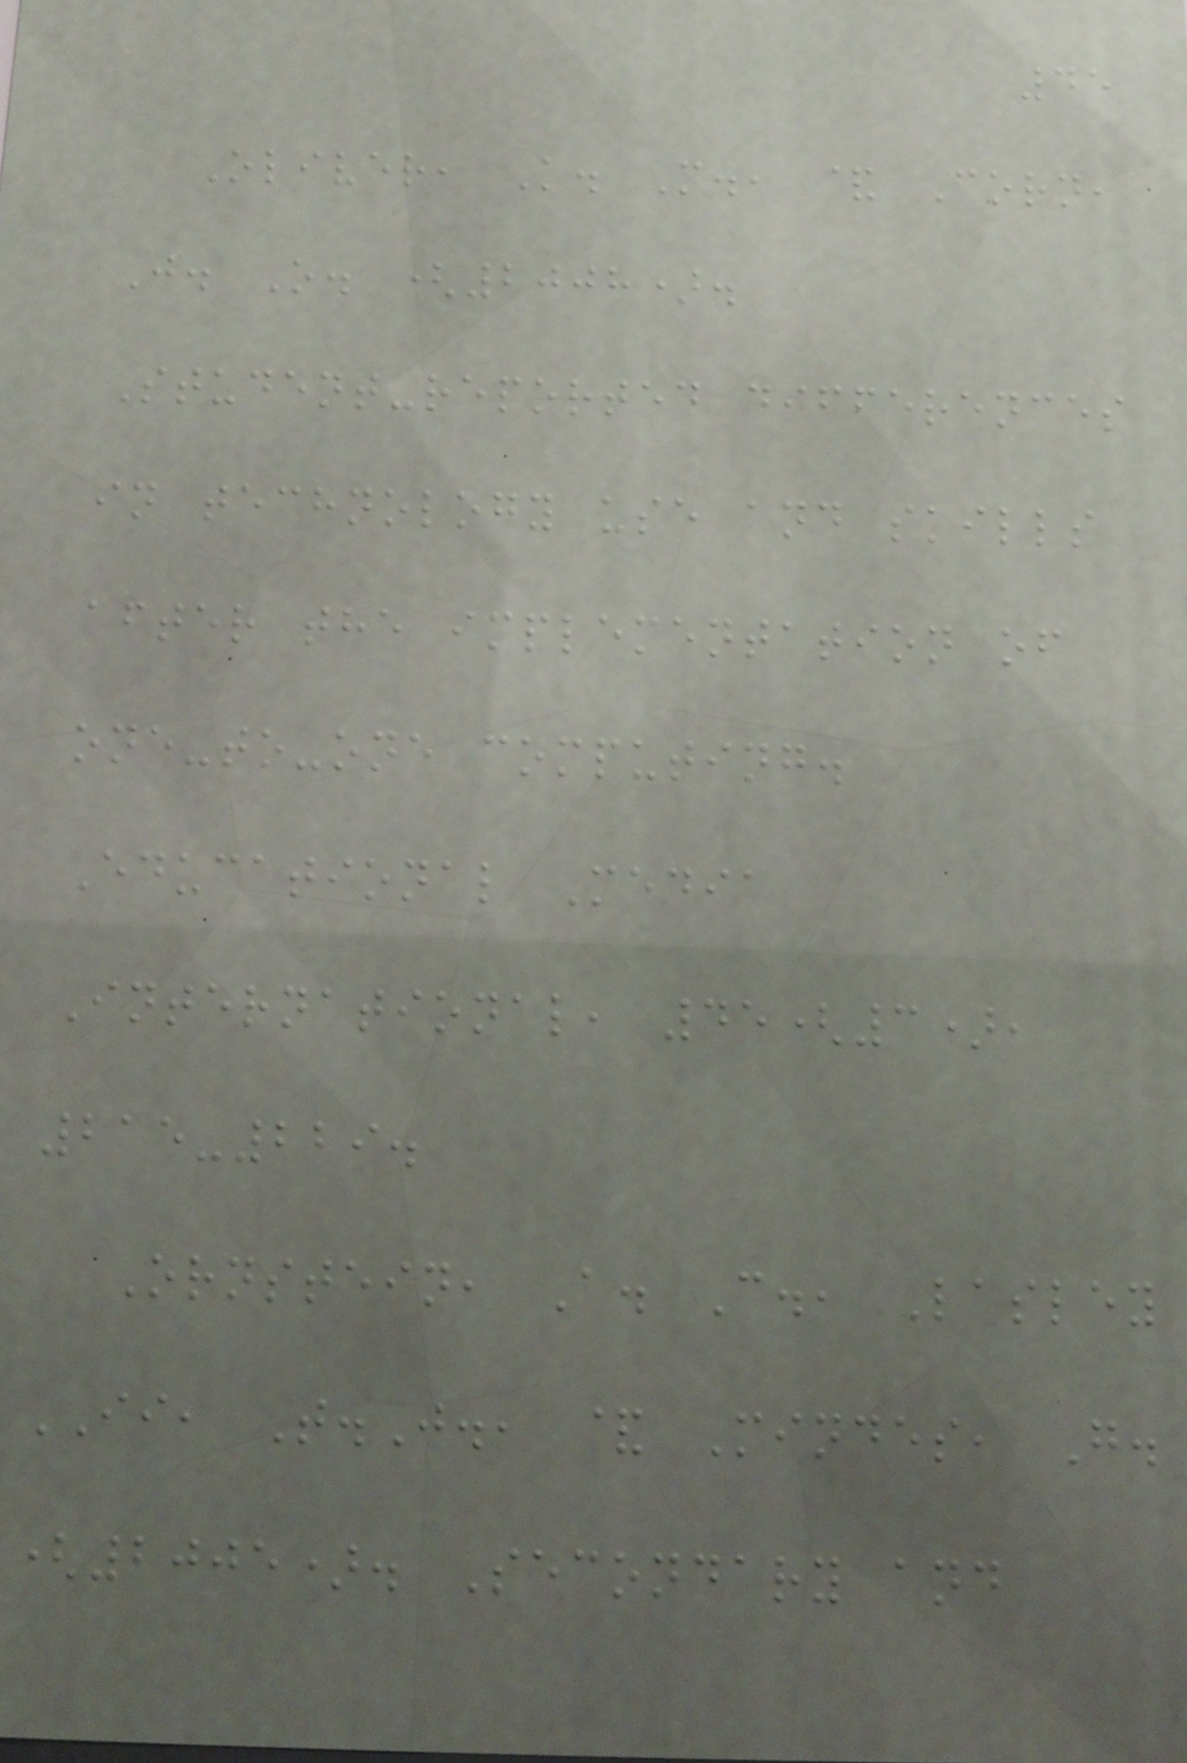45
Oliver, K. M., & Corn,
J. O. (2008).
Student-reported differences
in technology use and skills
after the implementation of
one-to-one computing.
Educational Media
International, 45(3),
215-229.
Ornstein, A. C., Lasley
II, T.J., & Mindes, G.
(2005). Secondary and
